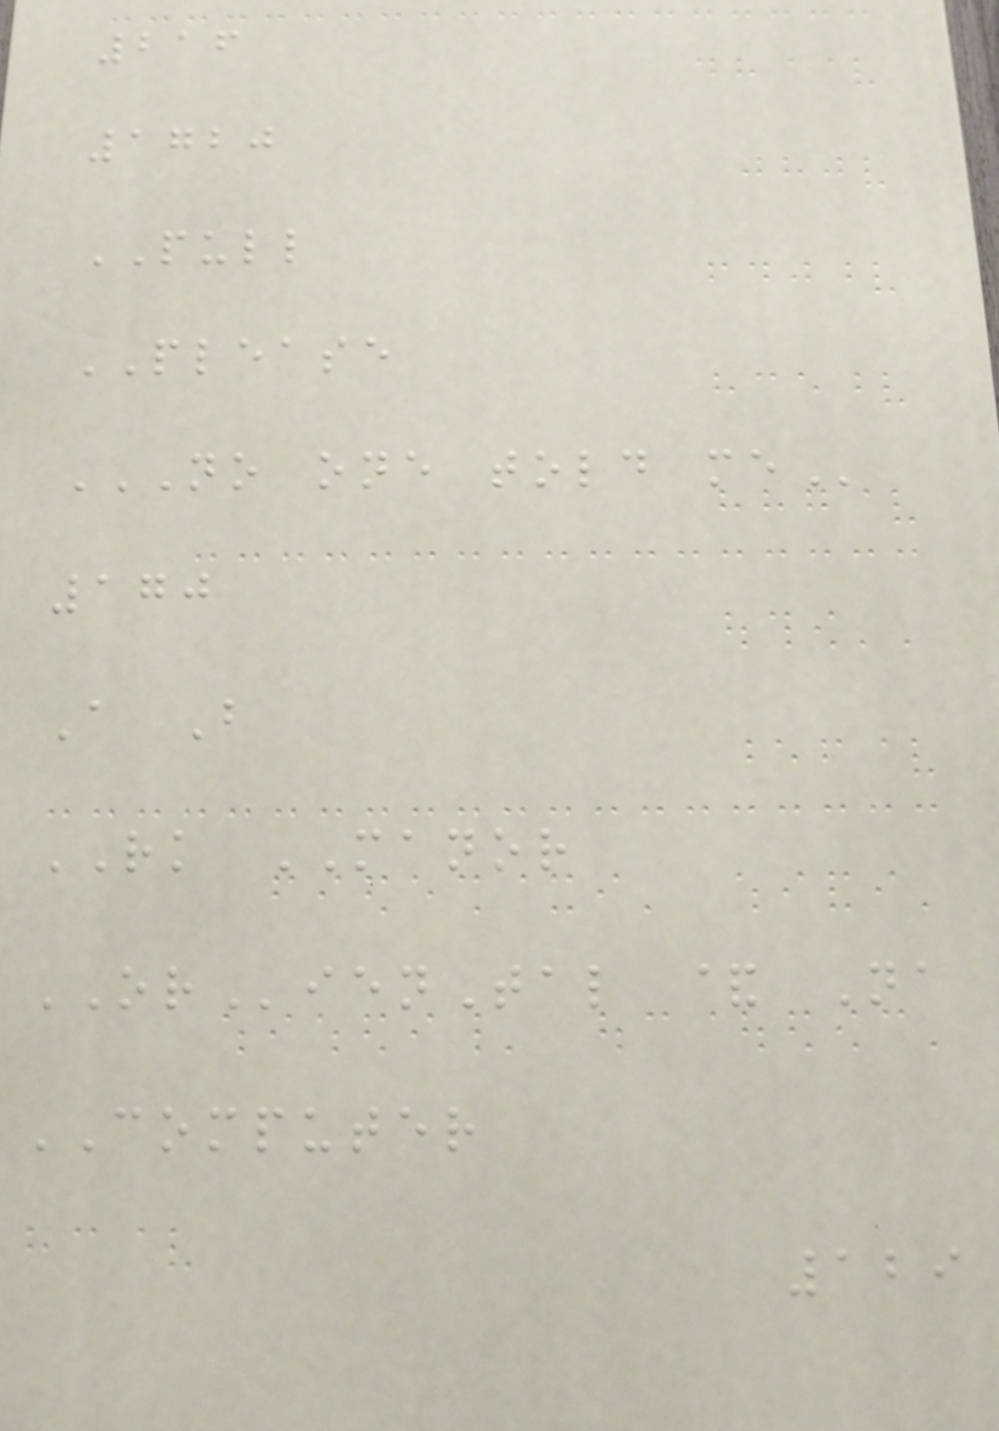216
1720
PULL
PLEASE
NO ONE TOLD ME
170
A B
RK MANOR
ORienTal & Na
COMPUTER
129
